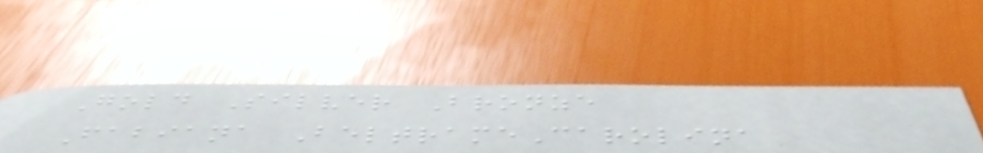Gold Silver Bronze
Fabiana BeltrameCarolina
